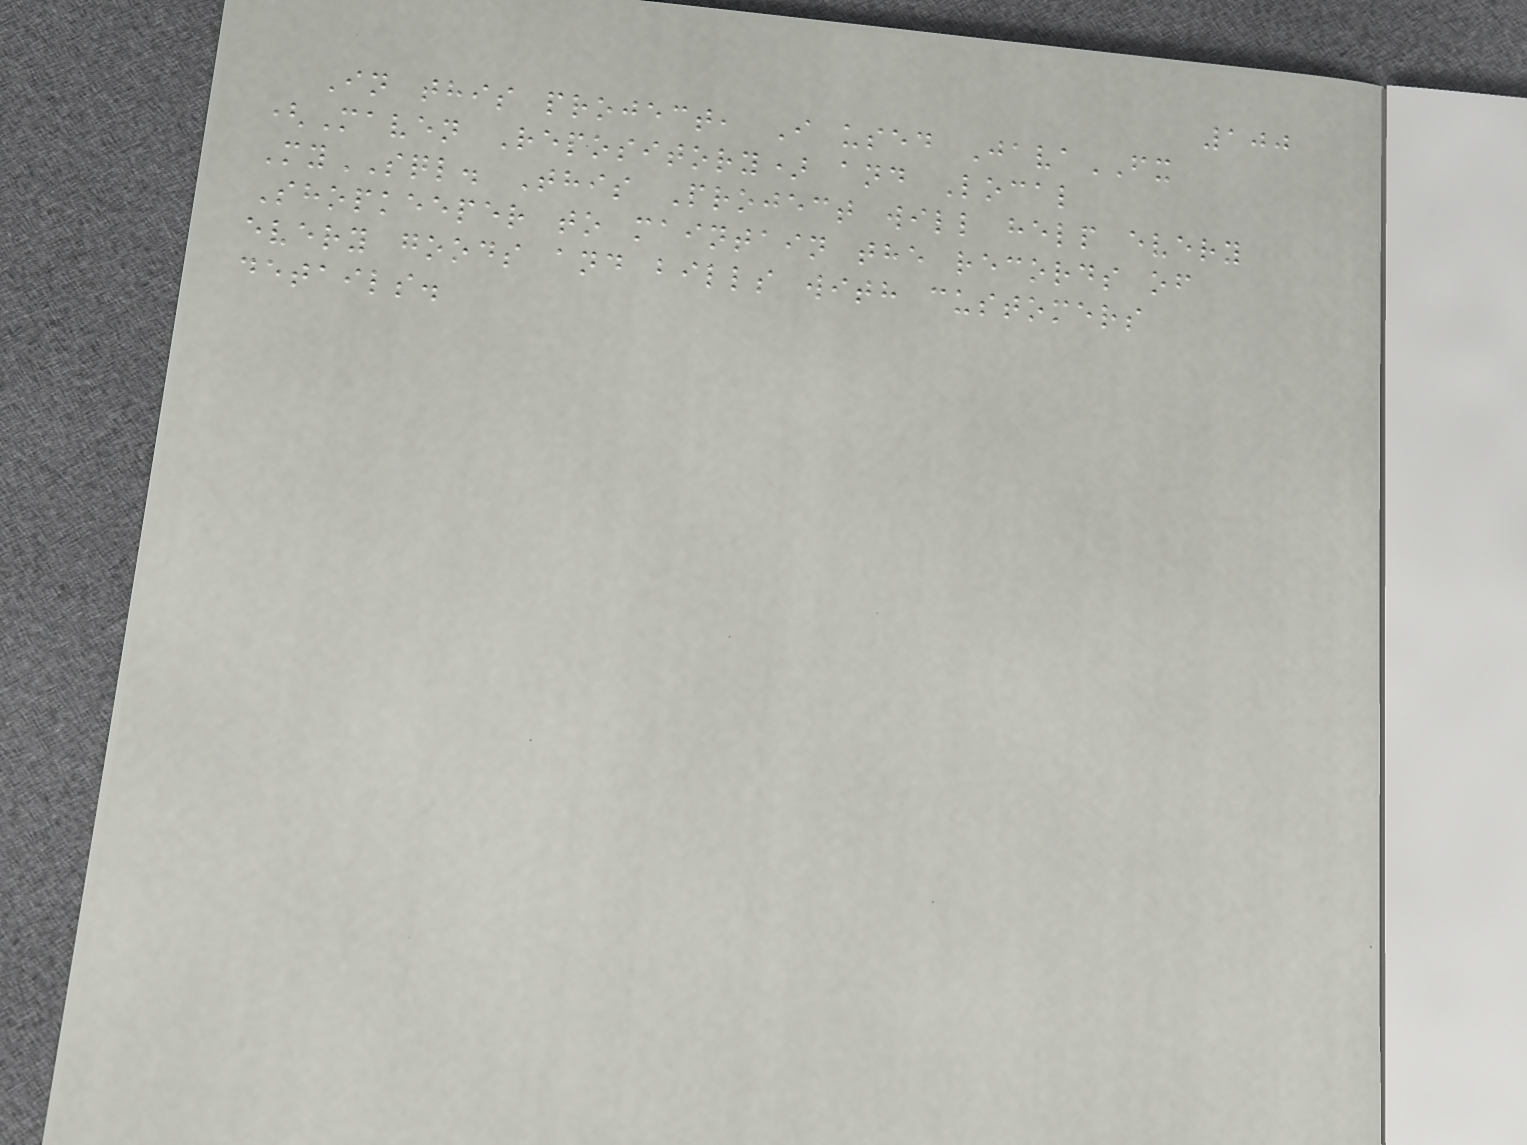100
In this project, I used JavaFX
(Maven Repository) and Local
MySQL. This Project will help every
Shopkeeper to maintain the records of
every goods and bills with customers
details.
